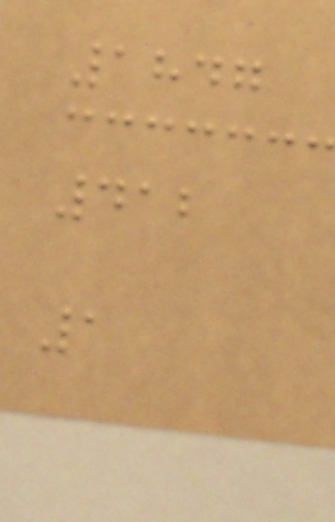1847
412
1
